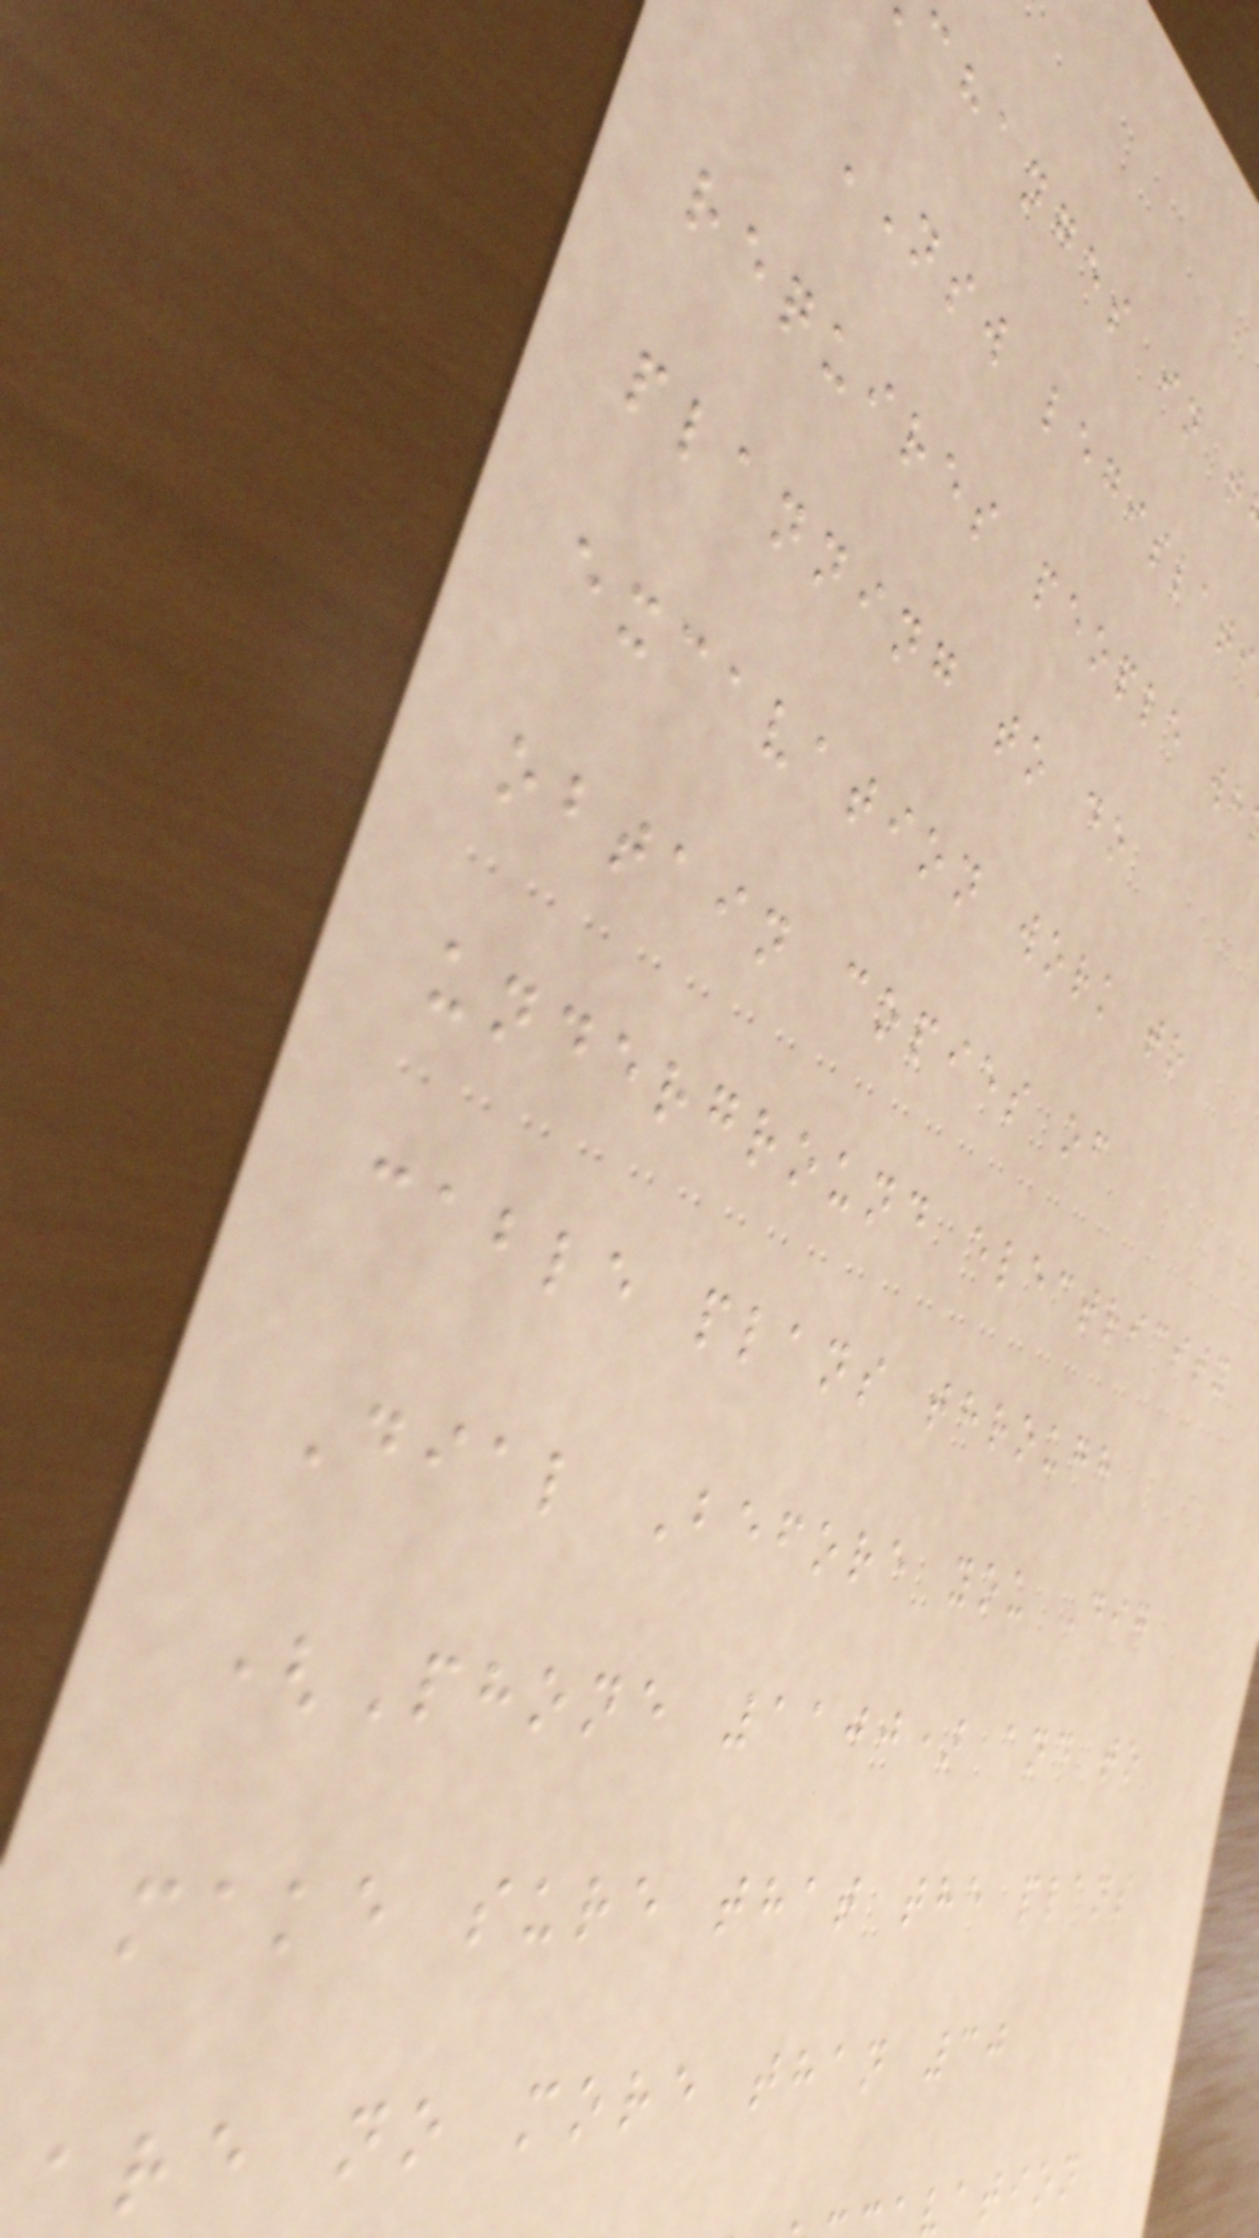changes in t
NSW legislati
requires people wh
planning to do
excavation work to
obtain copies of
underground electricity
cable plans through
Dial Before you Dig
(Phone 1100) and to
make sure that the plans
are no more than 30
vation
